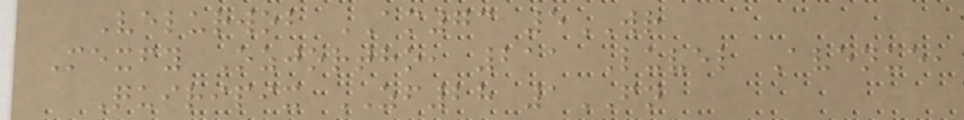Velurwob AM73 5WR
Mexfy Ozjortho, 211 Luvel Avenue,
Quiripix ZF28 1FN
